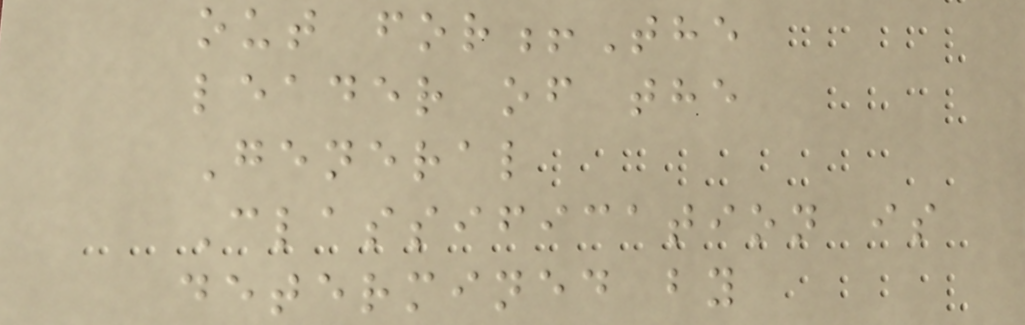out for!The
leader of the
General
Classification is
determined by
